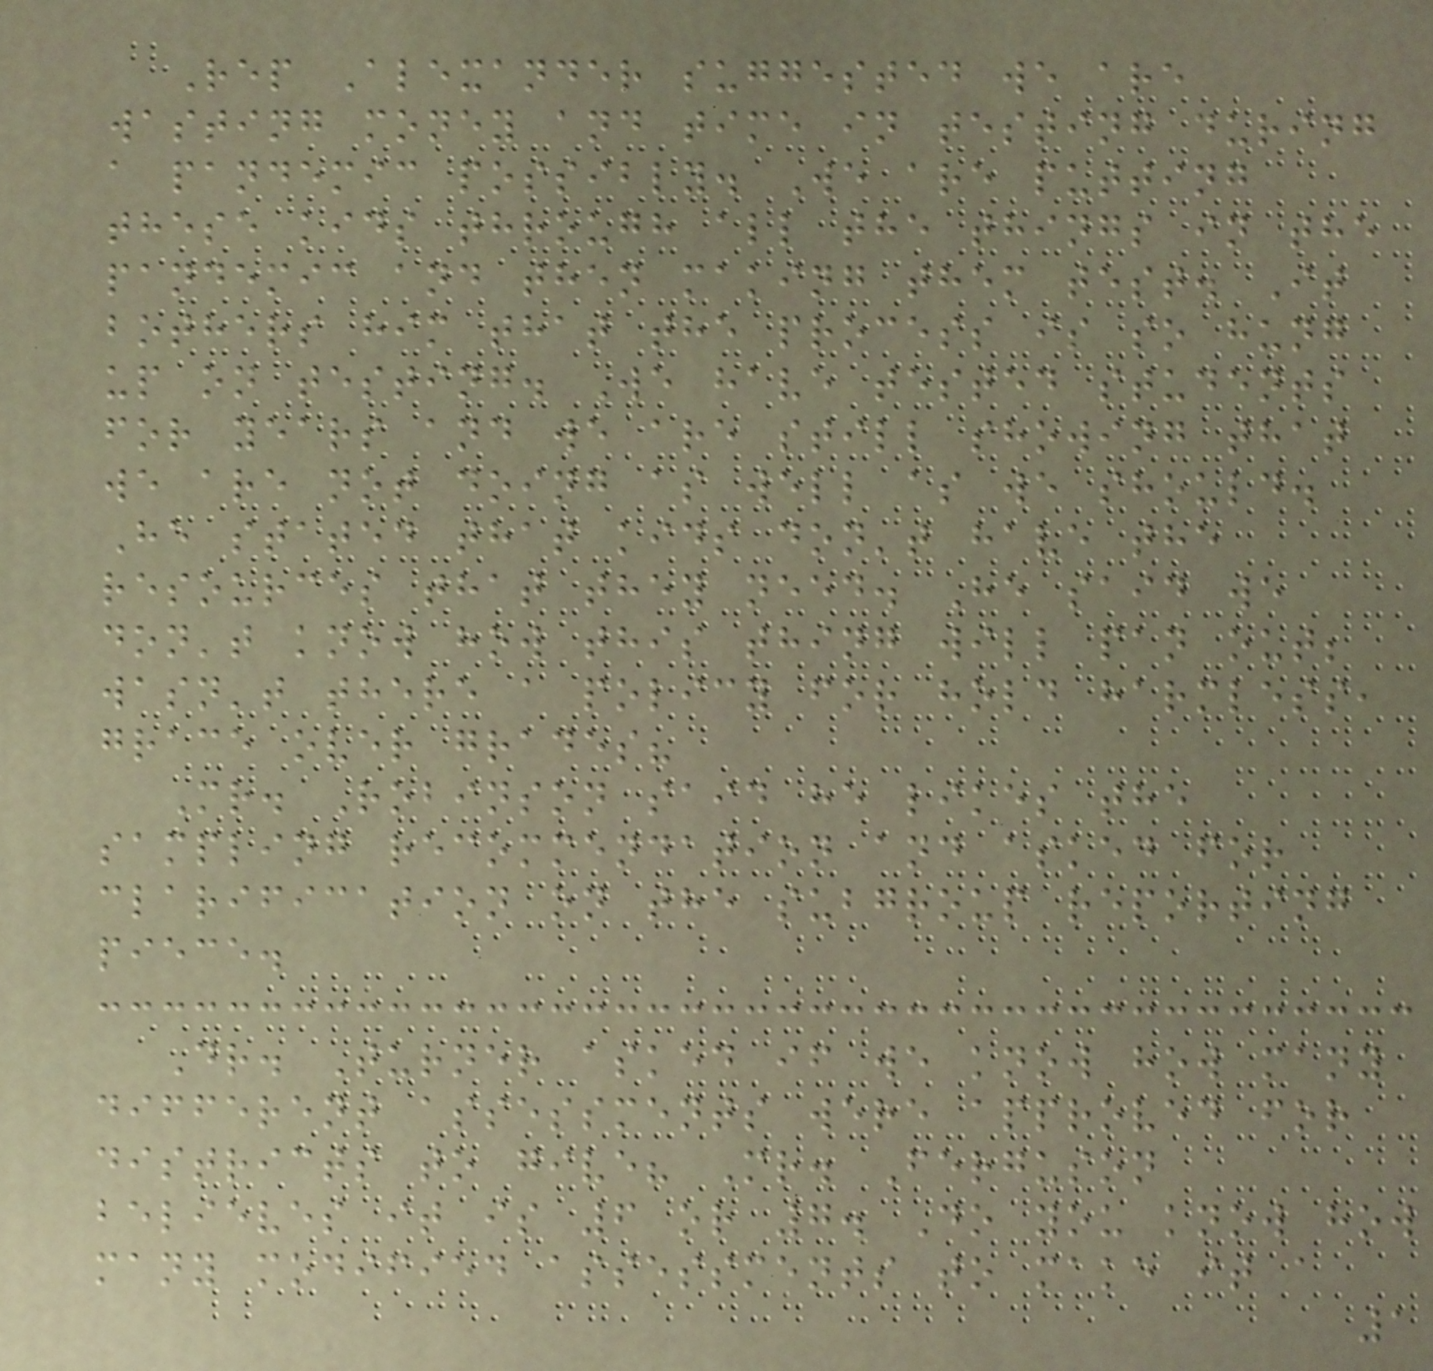Rep Alexander suggested we are
wasting money and time in testing during
a pandemic possibly. We are putting
these kids through all the things in the
pandemic and then making them test. It
bothers him that the process is so hung
up on testing. We have tested students
for years and we are still showing that
we are not doing as well as we should.
He stated that kids don't have the
resources that they need. He said we
don't know how this thing will pan out;
wasn't there a policy for hold harmless,
grace over grades?
Mr. Robinson said he likes the
sampling recommendation and asked for
clarification on the subgroup reporting
piece.
Dr. Turner asked if we know how many
different assessments were approved for
districts to give? Mr. Ferguson
believes it is 6 or 7. Do you know how
many modified assessments to make it a
1
